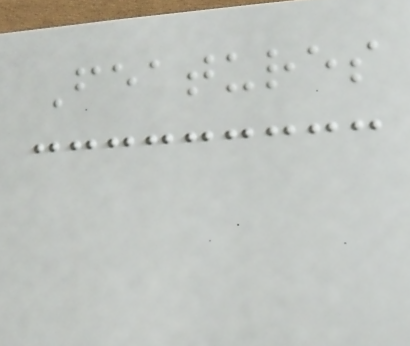Features
